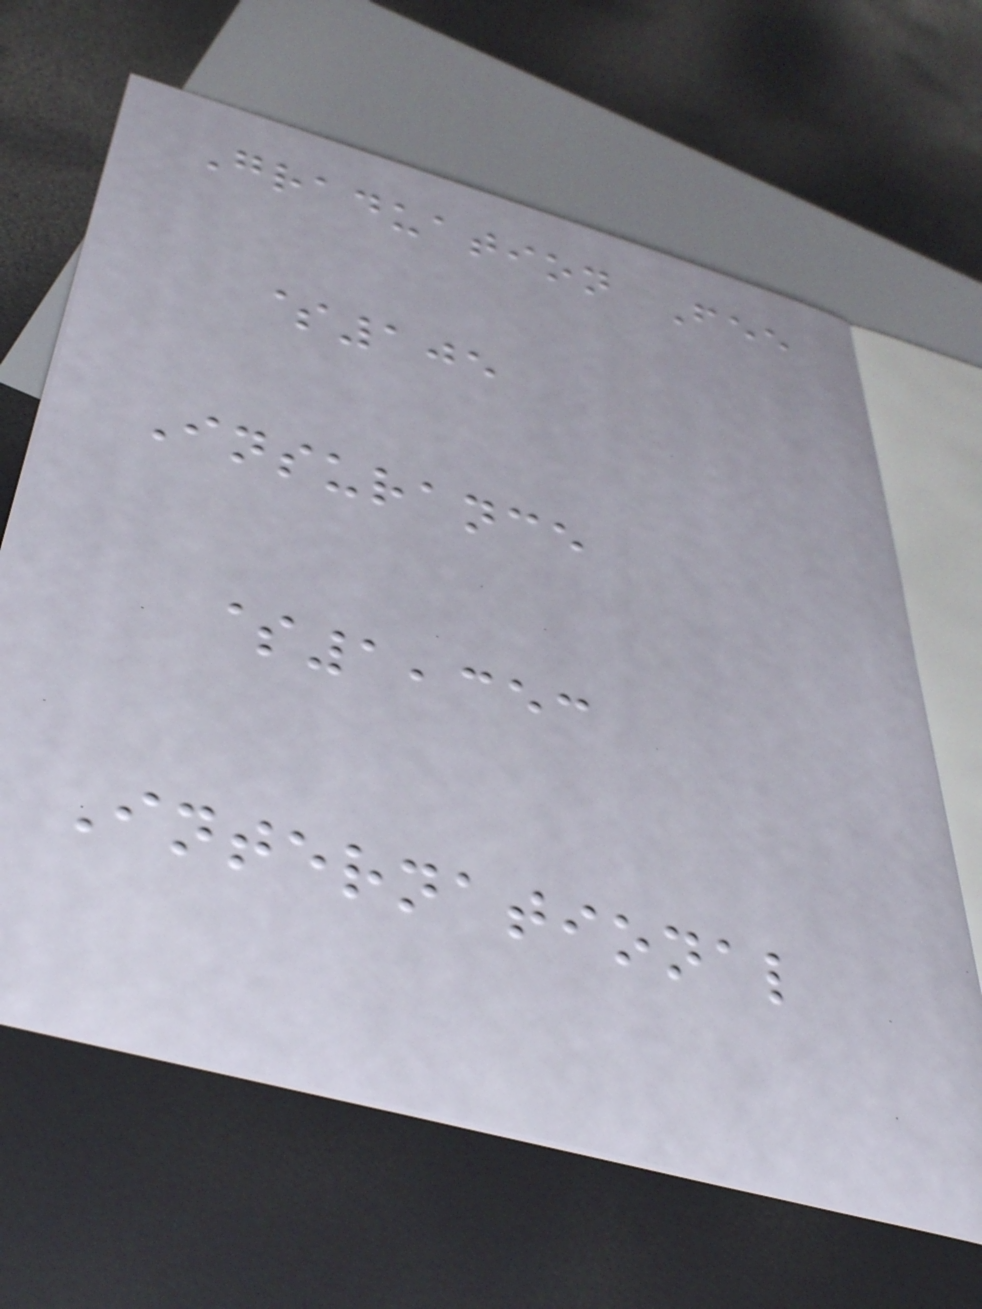Graduation Fee
$105
Insurance
$1,353
International
